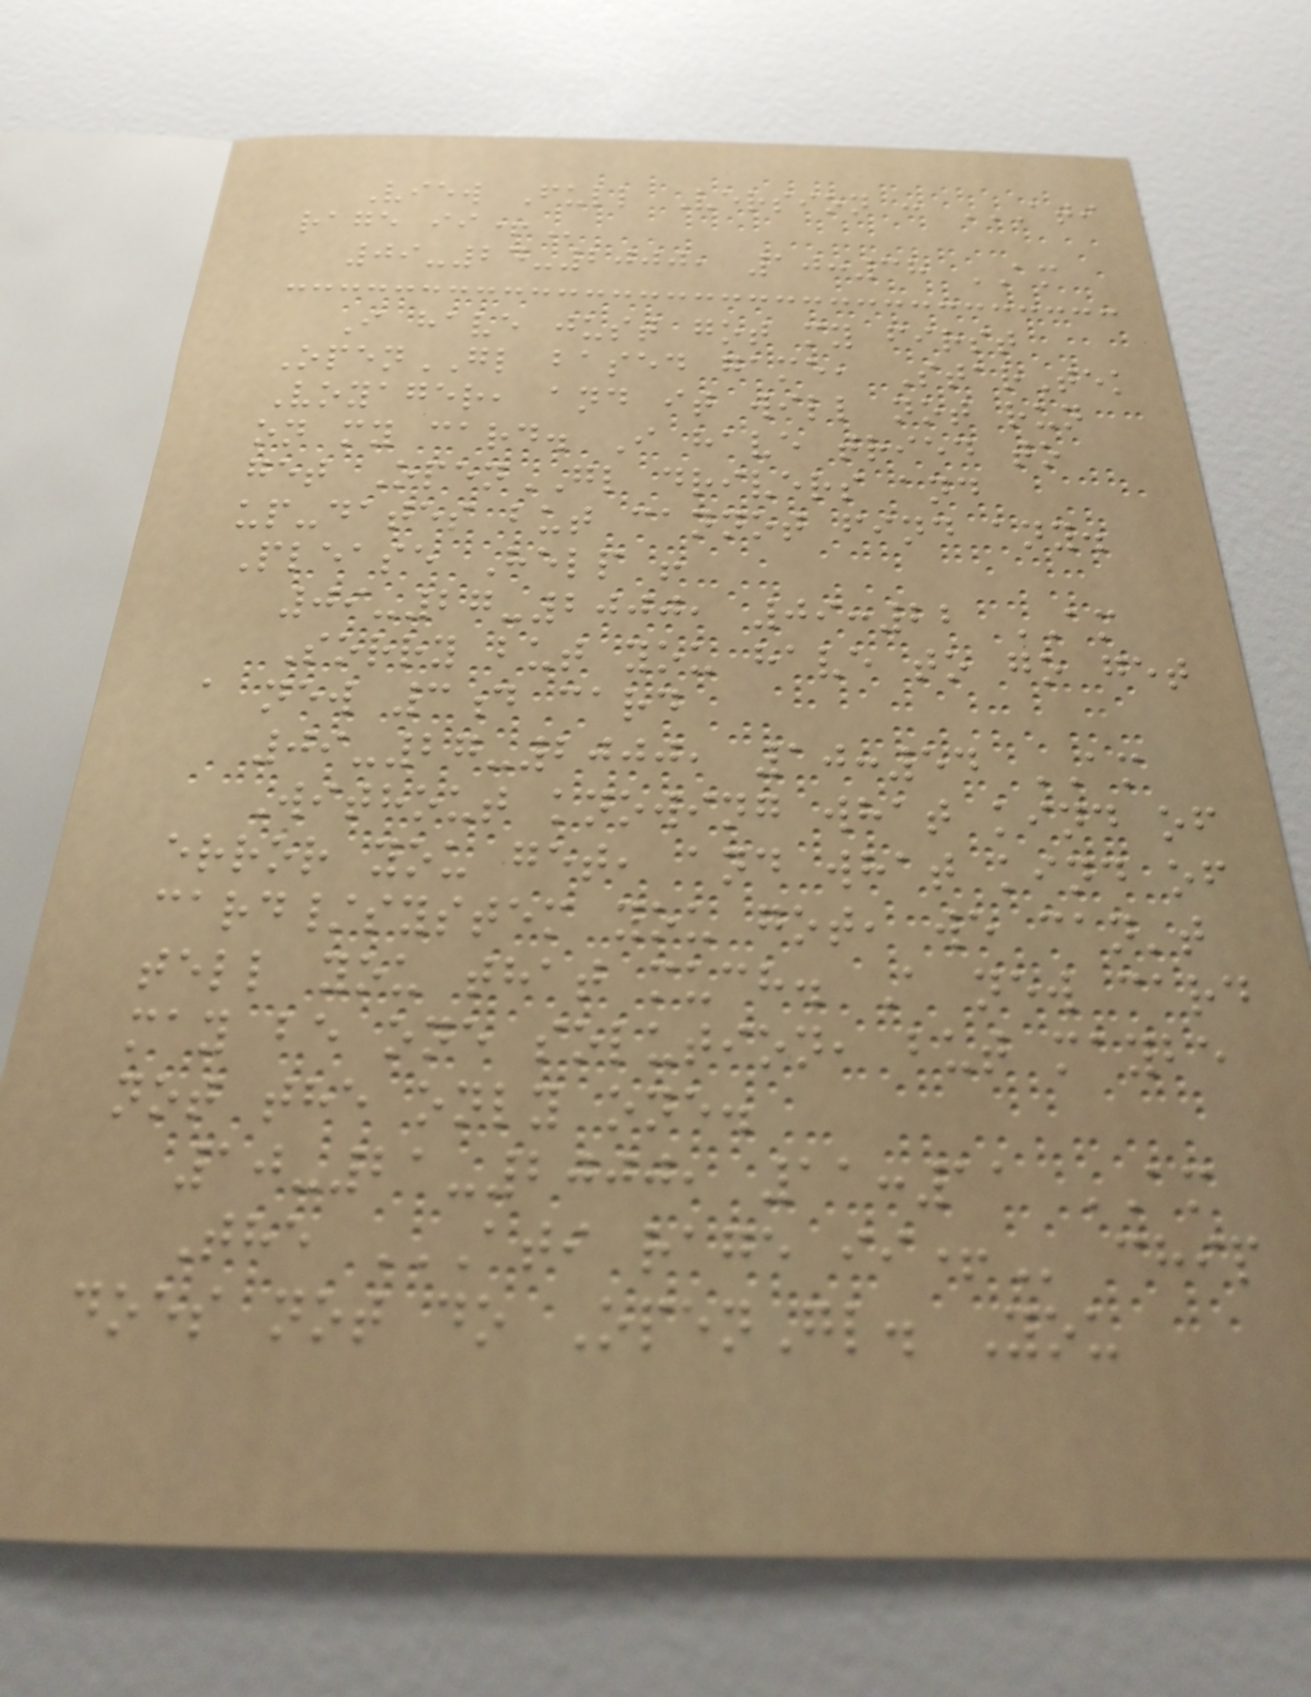View Full Version : ATI
RAGE II+
09-24-2000, 10:38 AM
I have just got my first
OpenGL based game, StarTek
Voyager, and it will not run
on my card. I have tried to
get OpenGL drivers and
up-dates but cannot find any.
Please Help !
09-27-2000, 09:22 AM
Sorry but you have to go get
a new 3d card
09-27-2000, 10:54 AM
Without knowing what kind of
error you get, and what kind of
card/system you got, we can't
tell you that much. A new card
may be one solution, but maybe
not the only one.
10-21-2000, 11:11 AM
The ATI RAGE II+ chip
does not do OpenGl. You
